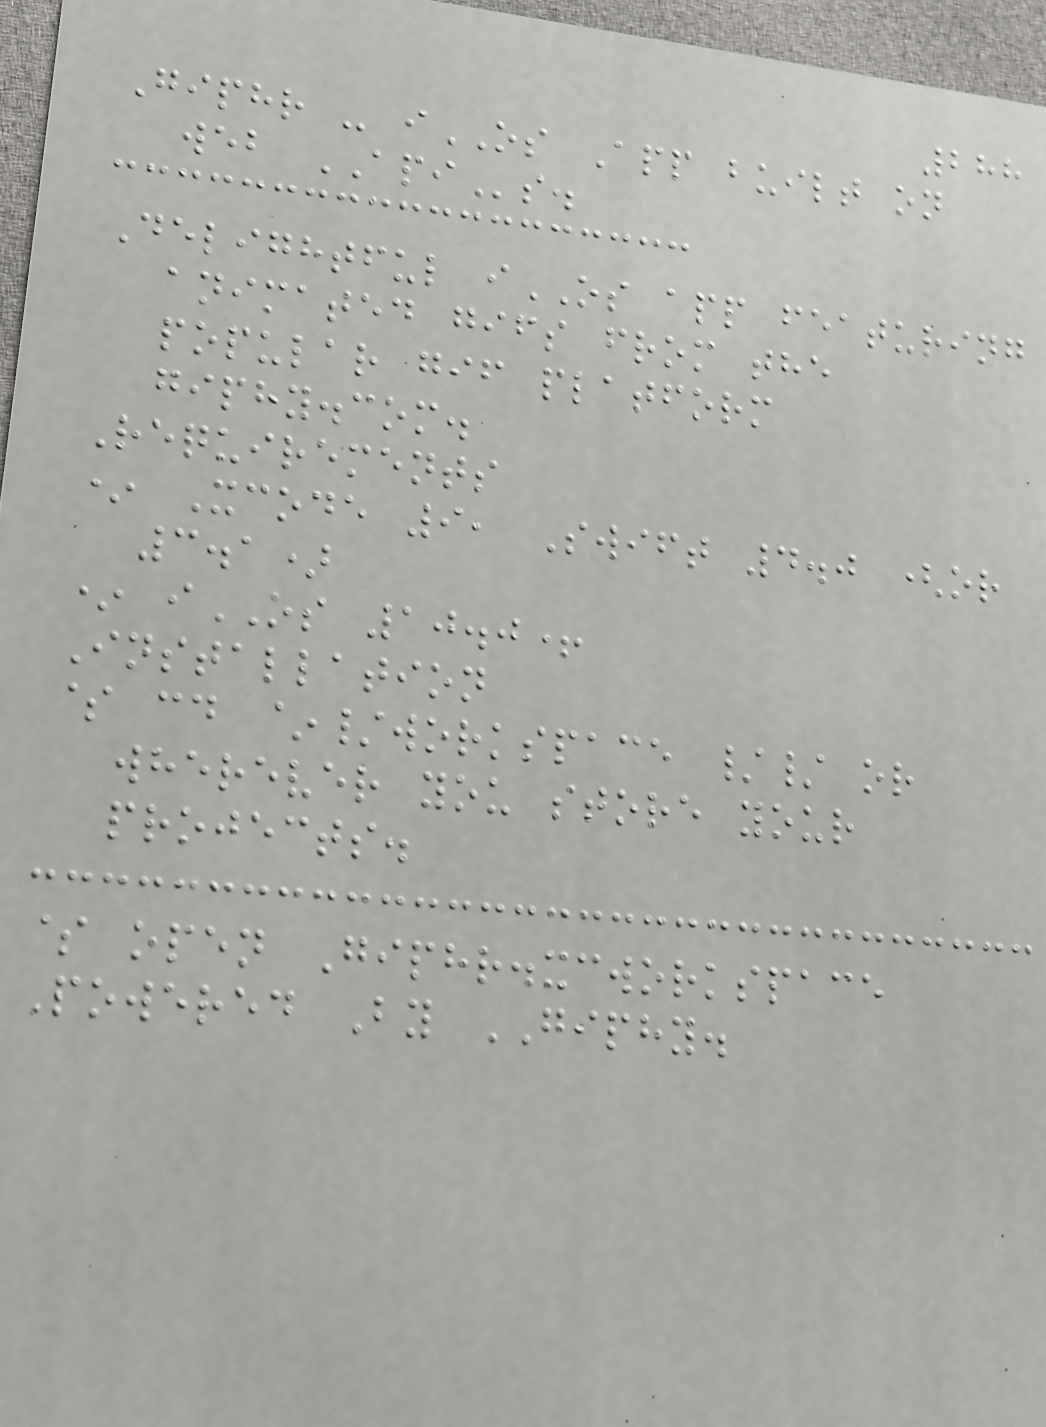288
Giphr - iOS App built on
web APIs.
Delightful iOS app featuring
animated gifs from the
popular gif platform
giphy.com.
Requirements
* Xcode 9, Swift 4.0 (or
3.1)
* iOS 10.0+
Installation
$ cd ~/workspace // or
wherever you store your
projects.
$ open Giphr.xcworkspace
Powered By GIPHY.
